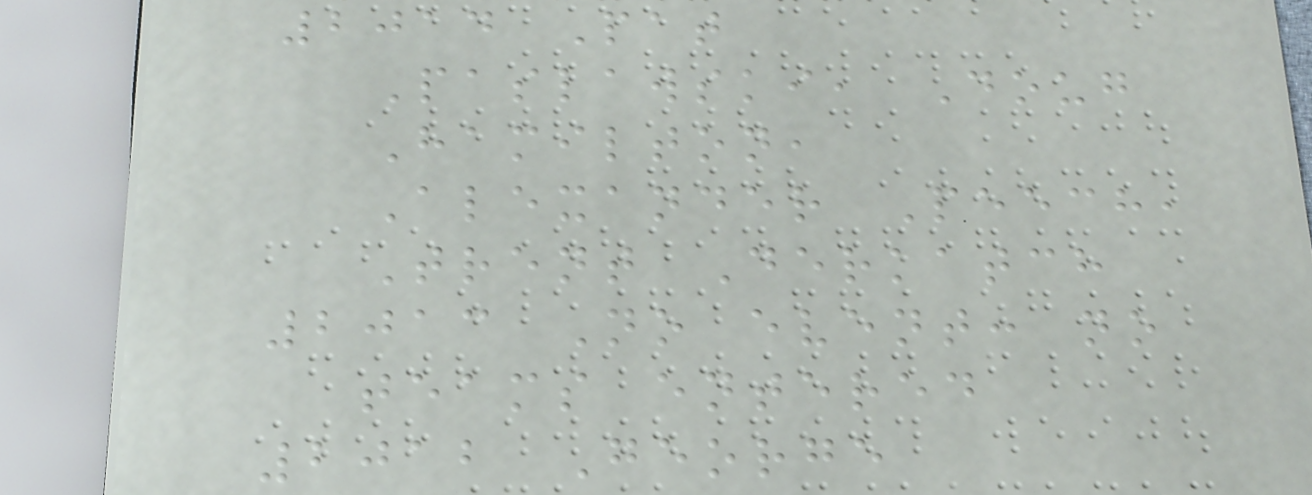2014 Pat
Paslawski, Doug
Hamilton,
Alexander Peech,
Trent Derkatch
2013 No event: no
teams entered
2012 George
